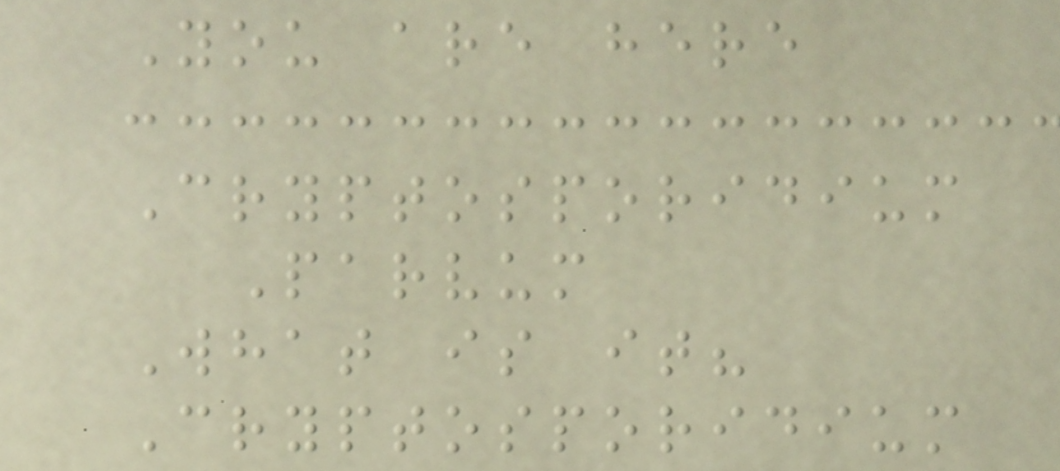You are here
Cryptosporidium
Parvum
What is it?
Cryptosporidium
